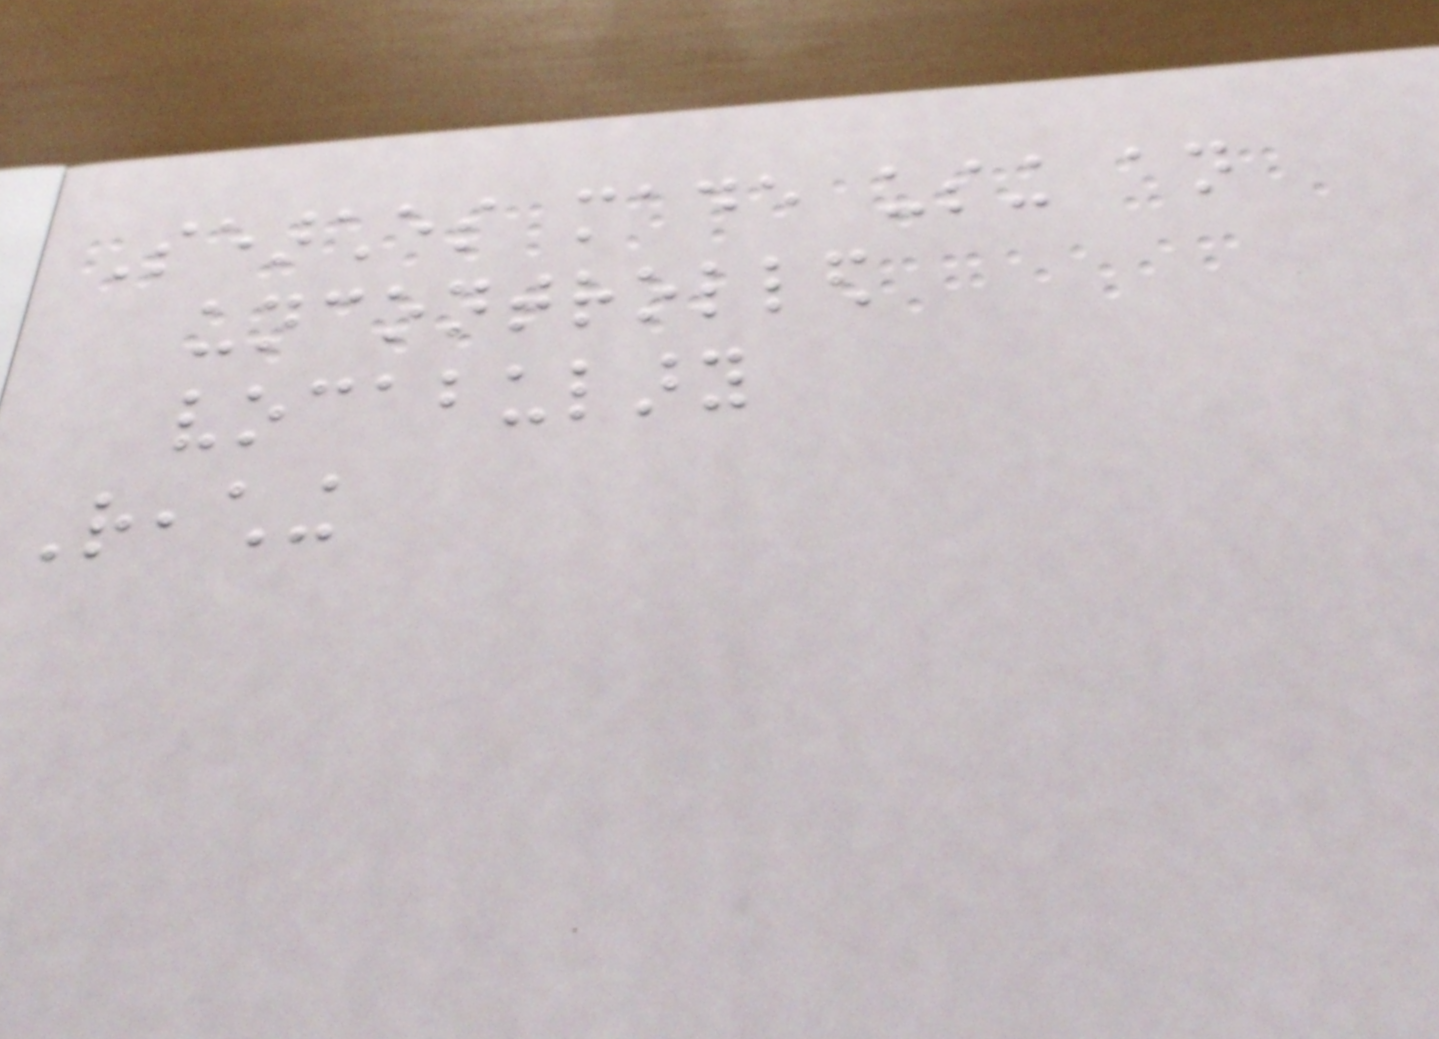Searches made using an
uncontrolled
vocabulary
Reaching
